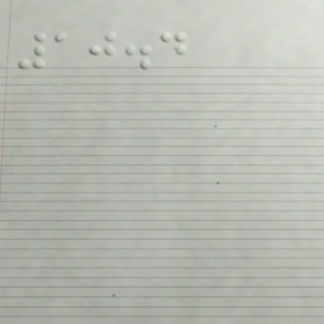10.4
